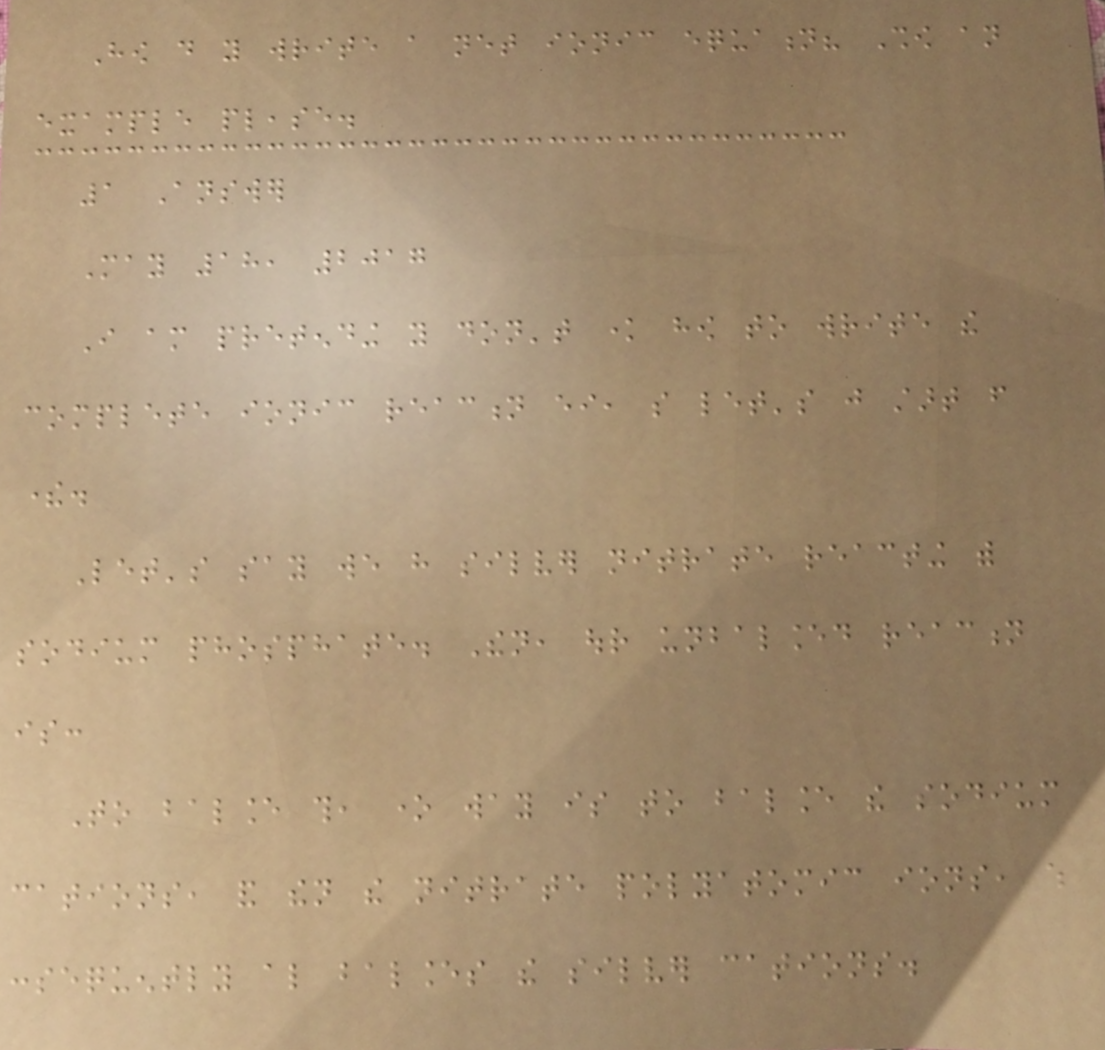How do you write a net ionic equation? Show an
example please.
1 Answer
May 18, 2017
I am pretending you don't know how to write the
complete ionic reaction either, so let's just start from
there.
Let's say we have silver nitrate reacting with
sodium phosphate. Then, our unbalanced reaction
is:
To balance this, one way is to balance the sodium
cations, and then the nitrate polyatomic ions, which
consequently also balances the silver cations.
